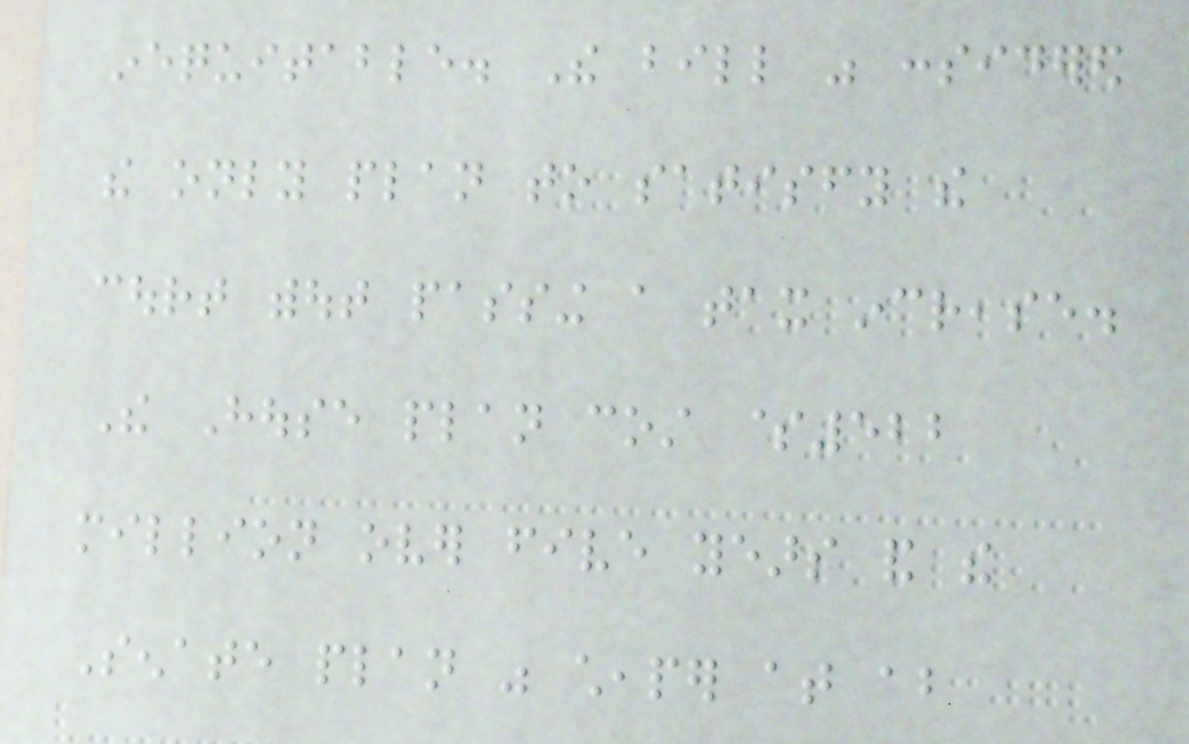inequitable. The bill was considered
the only plan to satisfy the
court without passing a tax increase.
The House plan cost $522
million over five years and the
Senate plan was cheaper at about
